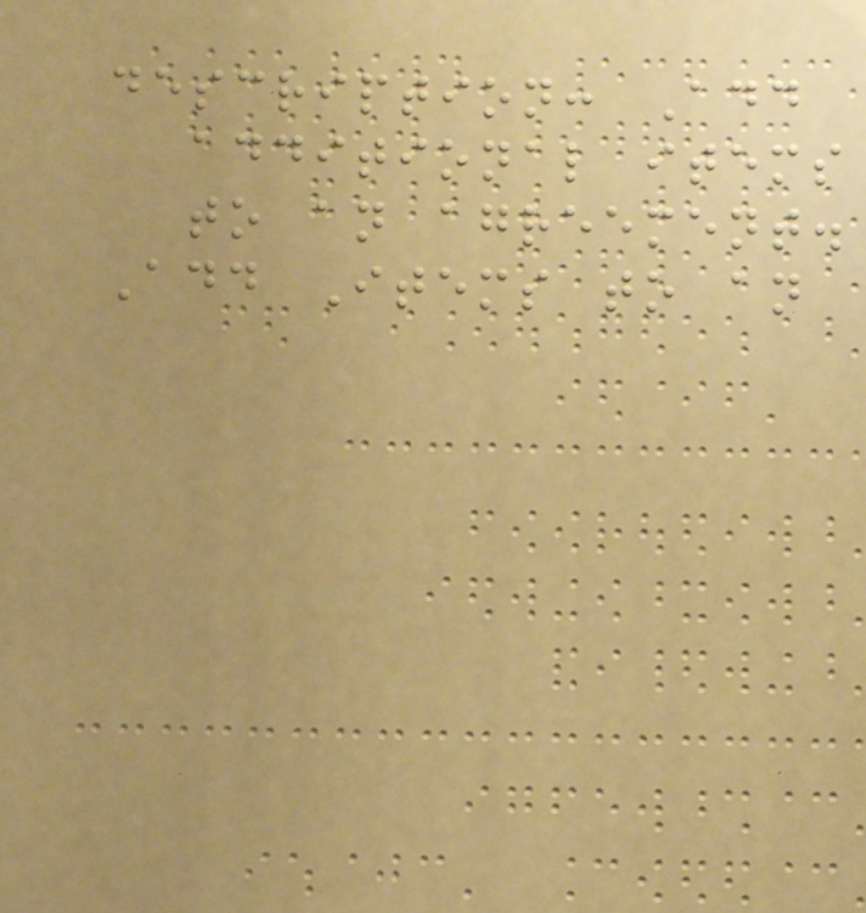description: Add
additional items
to an agreement.
Add Items to an
